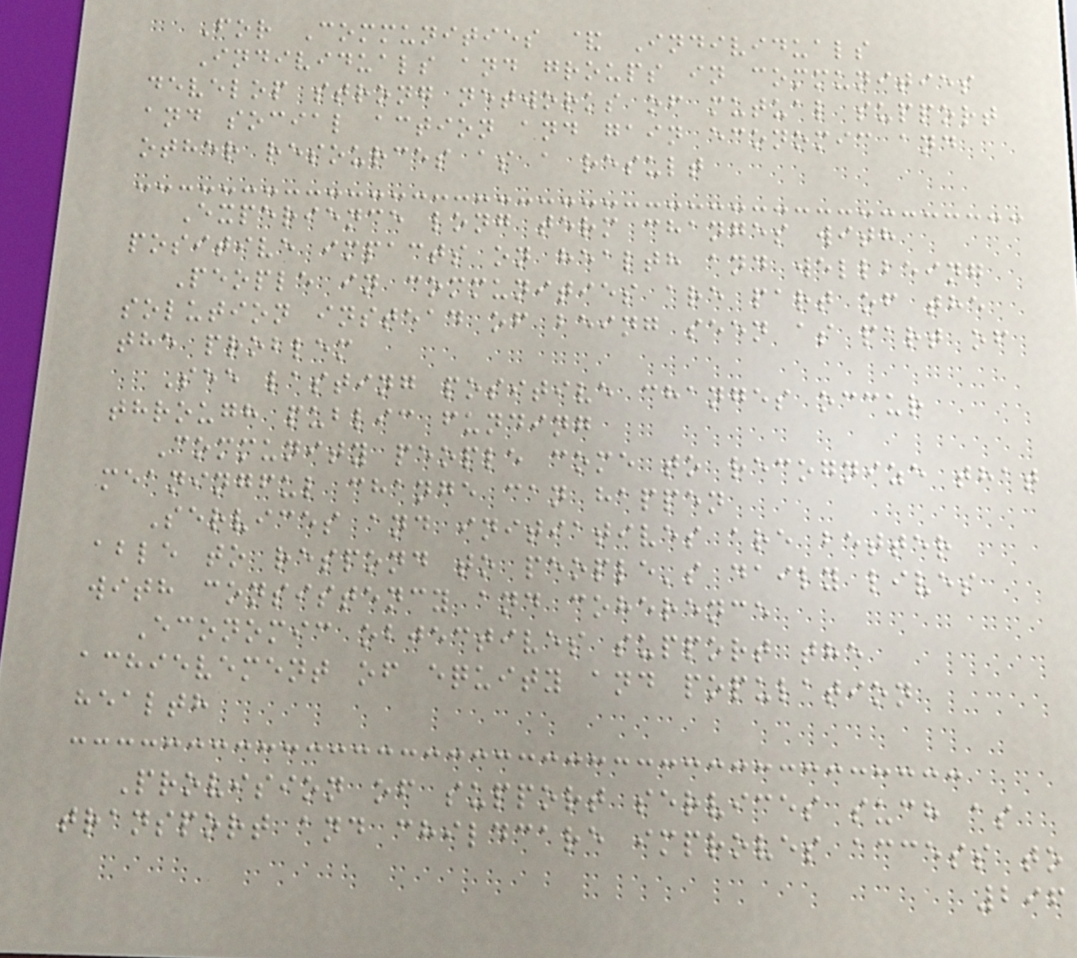For Communities & Individuals
Individuals and groups in communities
develop strong networks of mutual support
and social action and gain economic and
other resources as a result
Experience long term changes with
positive impacts on health and wellbeing
People in communities are part of the
solution instead of being seen as part of
the problem
See lasting positive changes occur
through public funding
Community people come to recognize that
meaningful change can happen
Services and initiatives are better
able to respond to people's daily lives
with consistency and coherence
Economic objectives support the
achievement of equity and population
health
Provision of support services such as
transport and childcare improves access to
296
